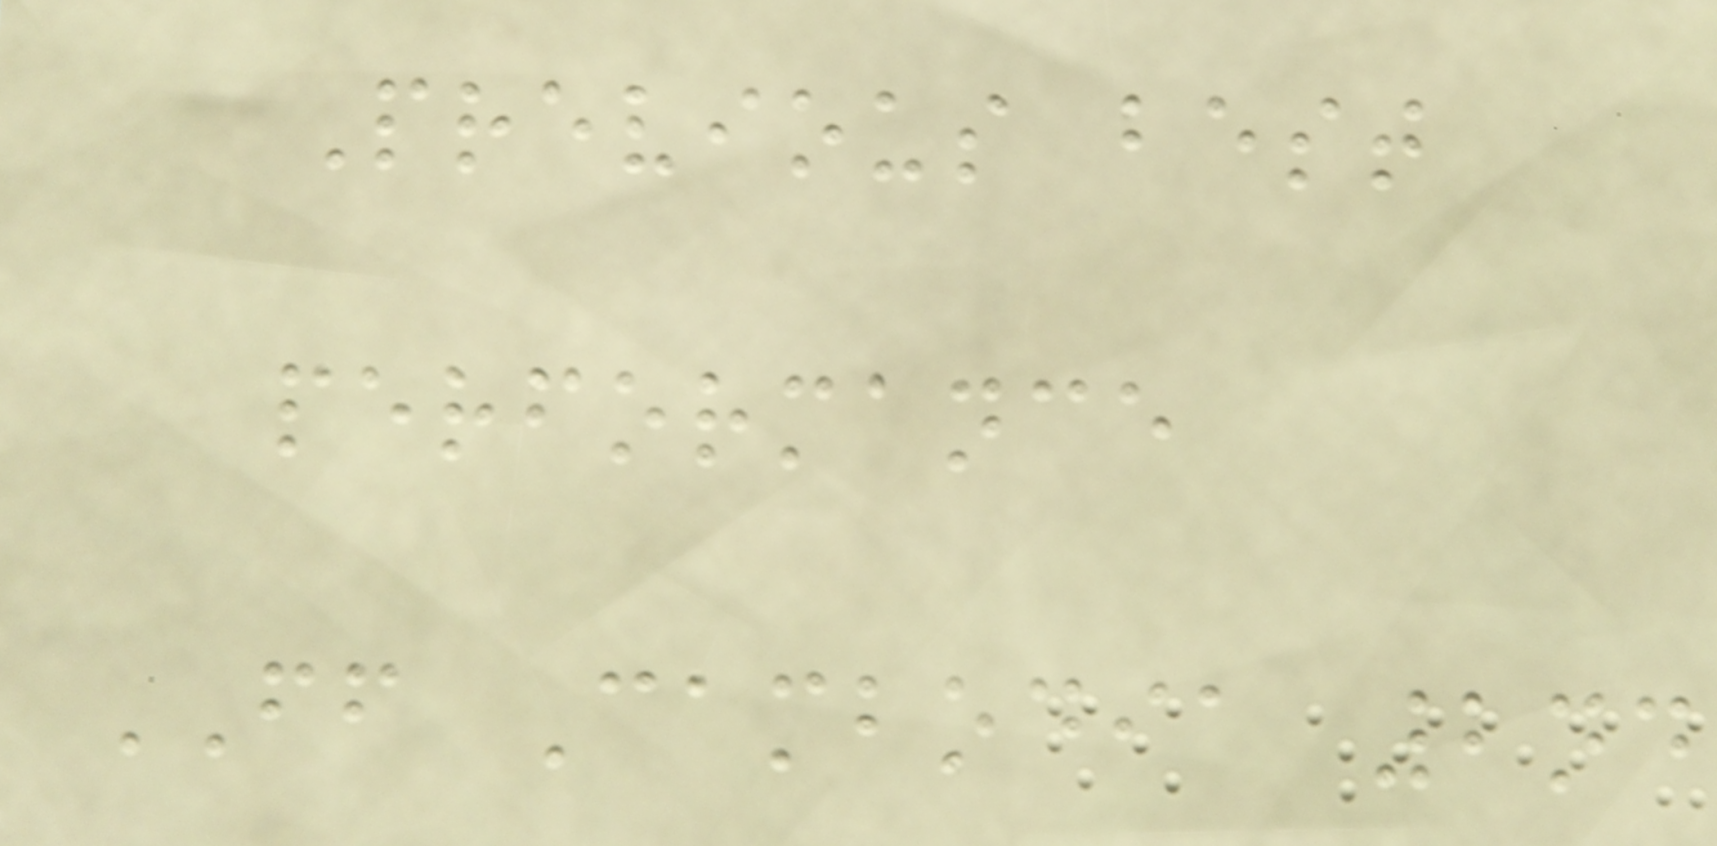Previous best
performance
FF Cambodia 2nd
